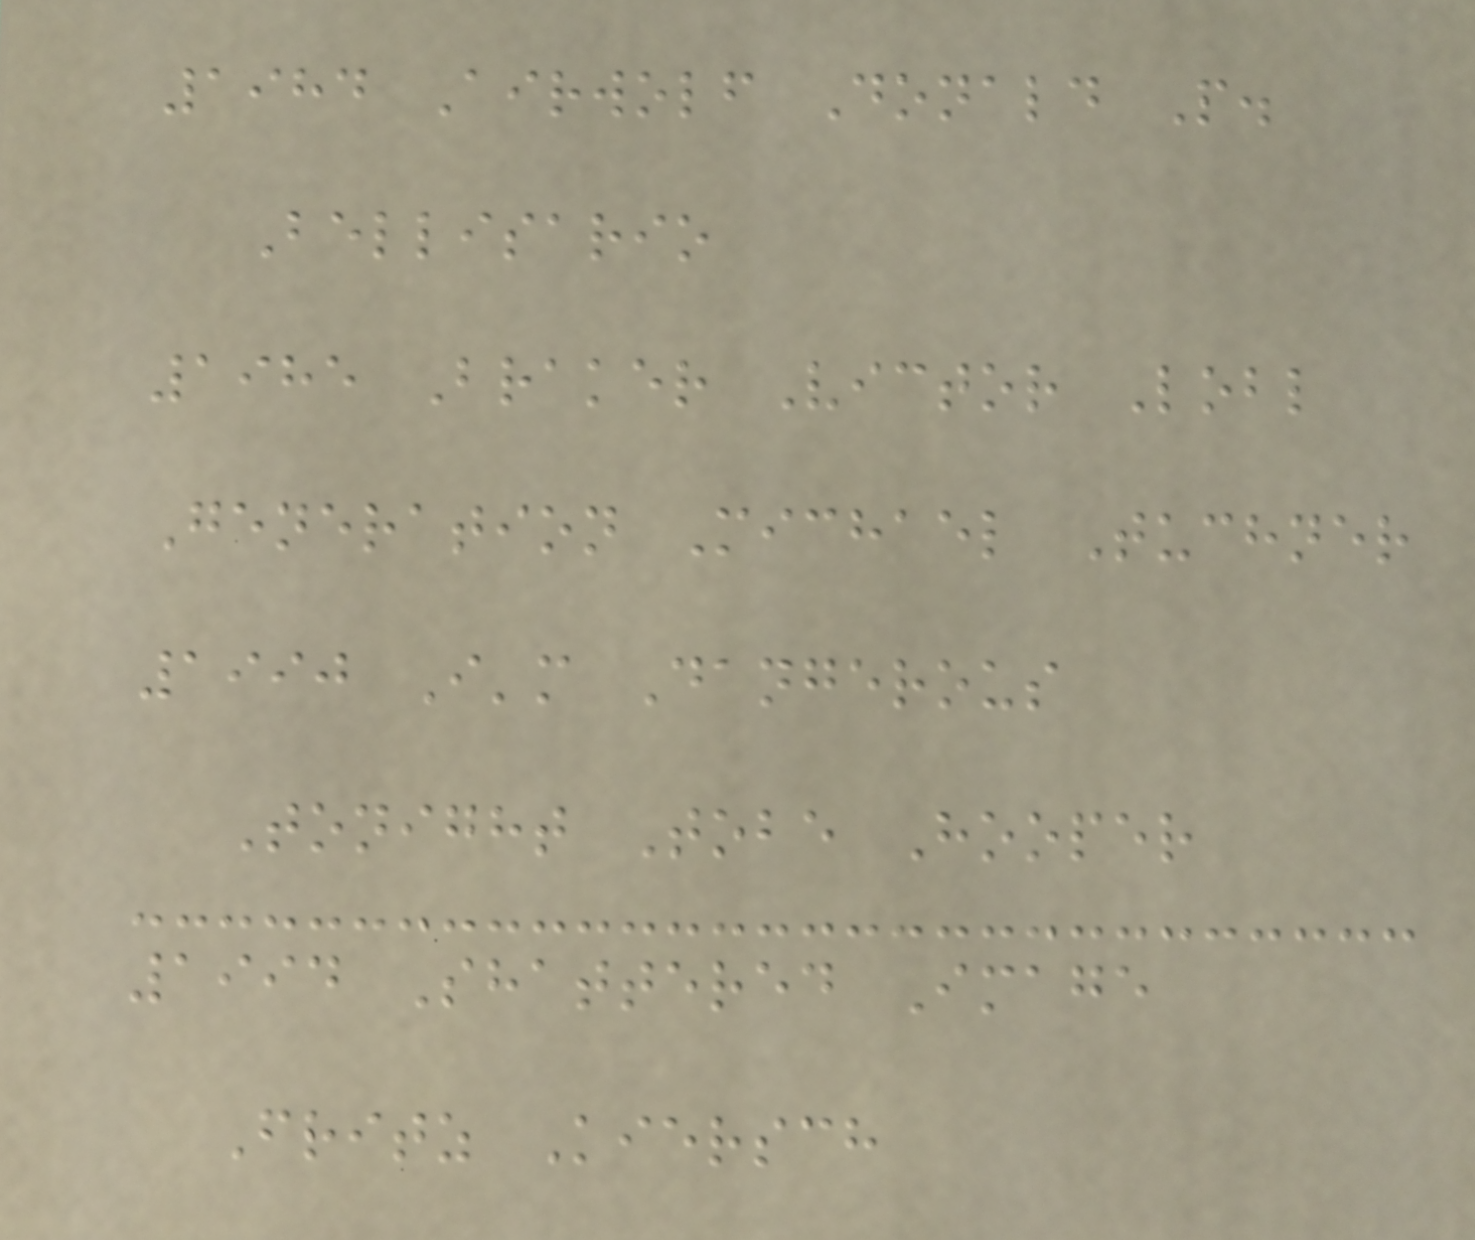1984 Airwolf Donald P.
Bellisario
1985 Braker Victor Lobl
Generation Michael Tuchner
1990 I'm Dangerous
Tonight Tobe Hooper
1994 Shattered Image
Fritz Kiersch
